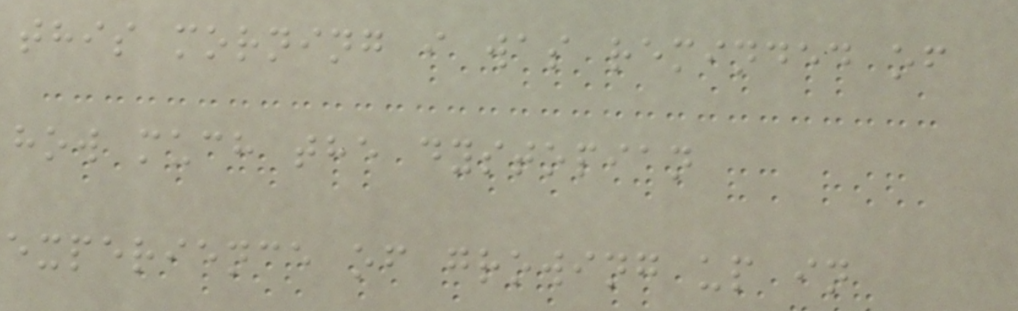this morning i was reminded of
how much the dystopian
experience of growing up in
